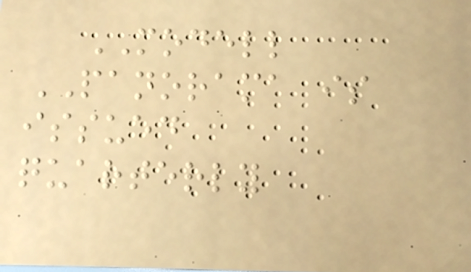MODELL
PANORAMA is
issued
quarterly
